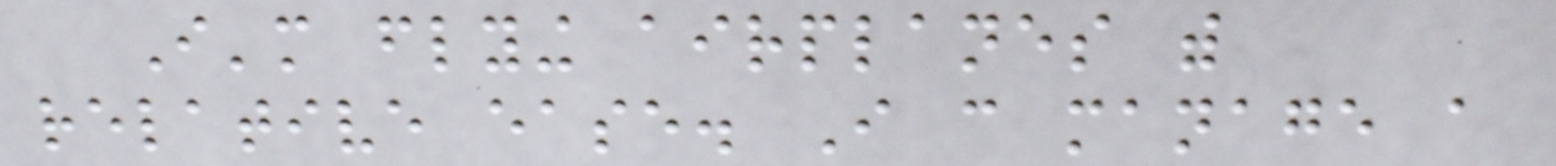I'm flying airplanes with
relative ease. I can manage a
